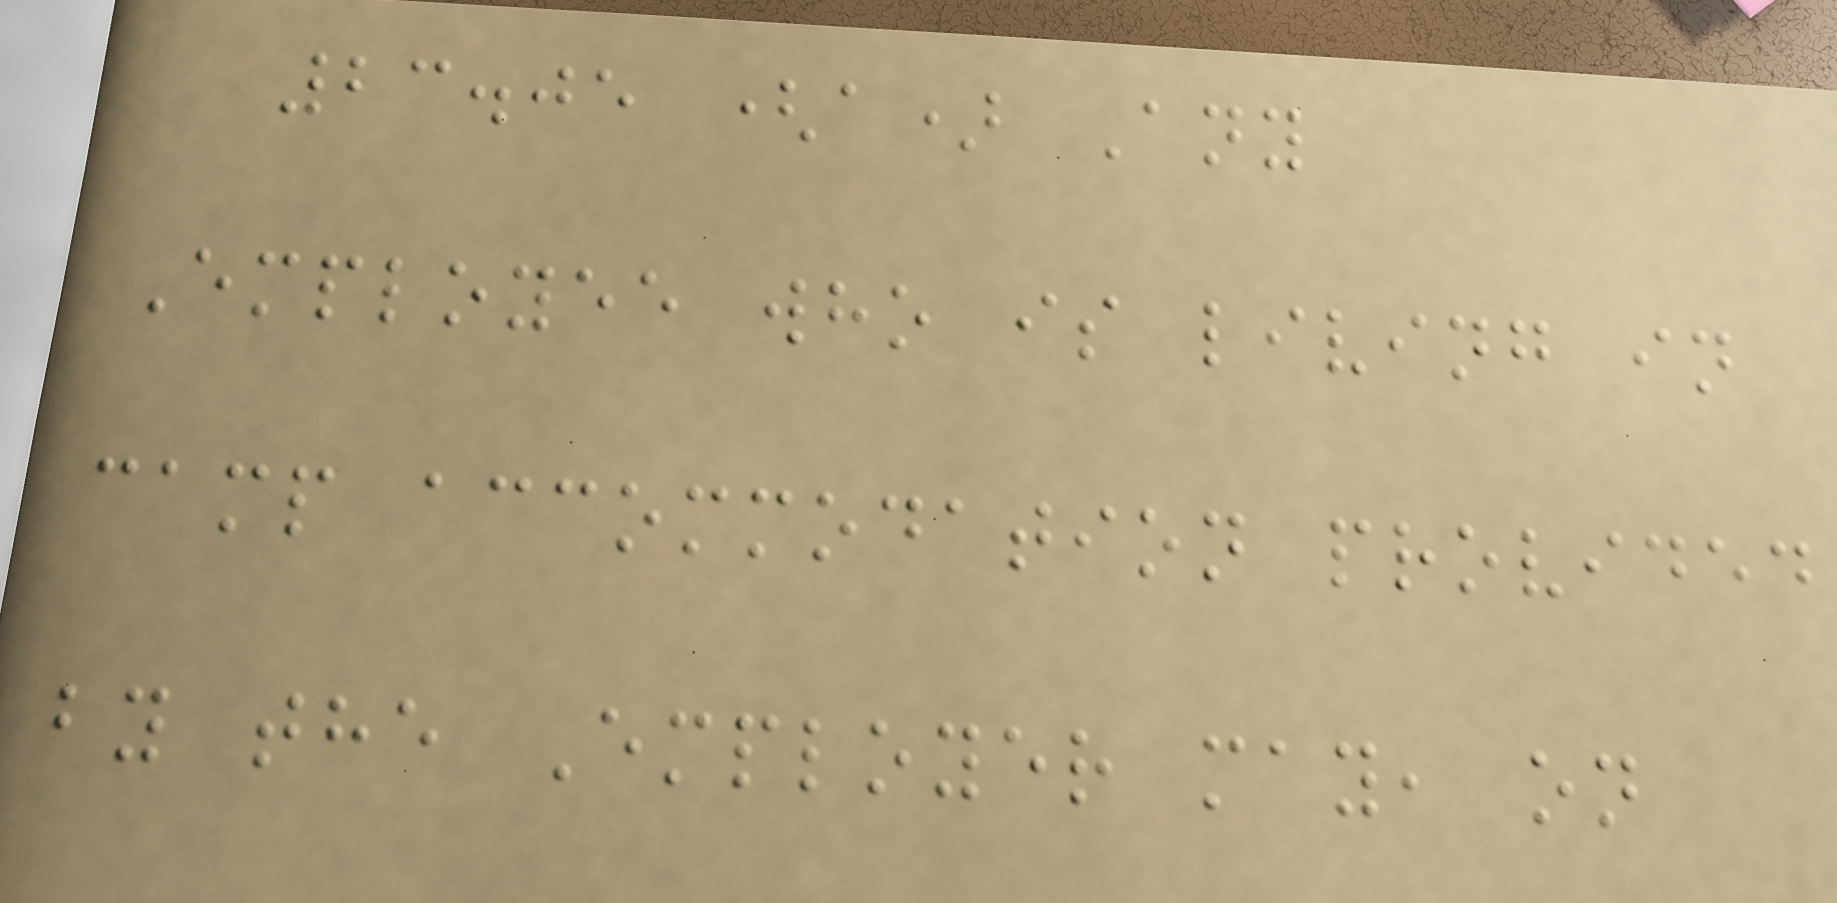23.05 (a) Any
Employee who is living in
camp accommodation provided
by the Employer may, on
